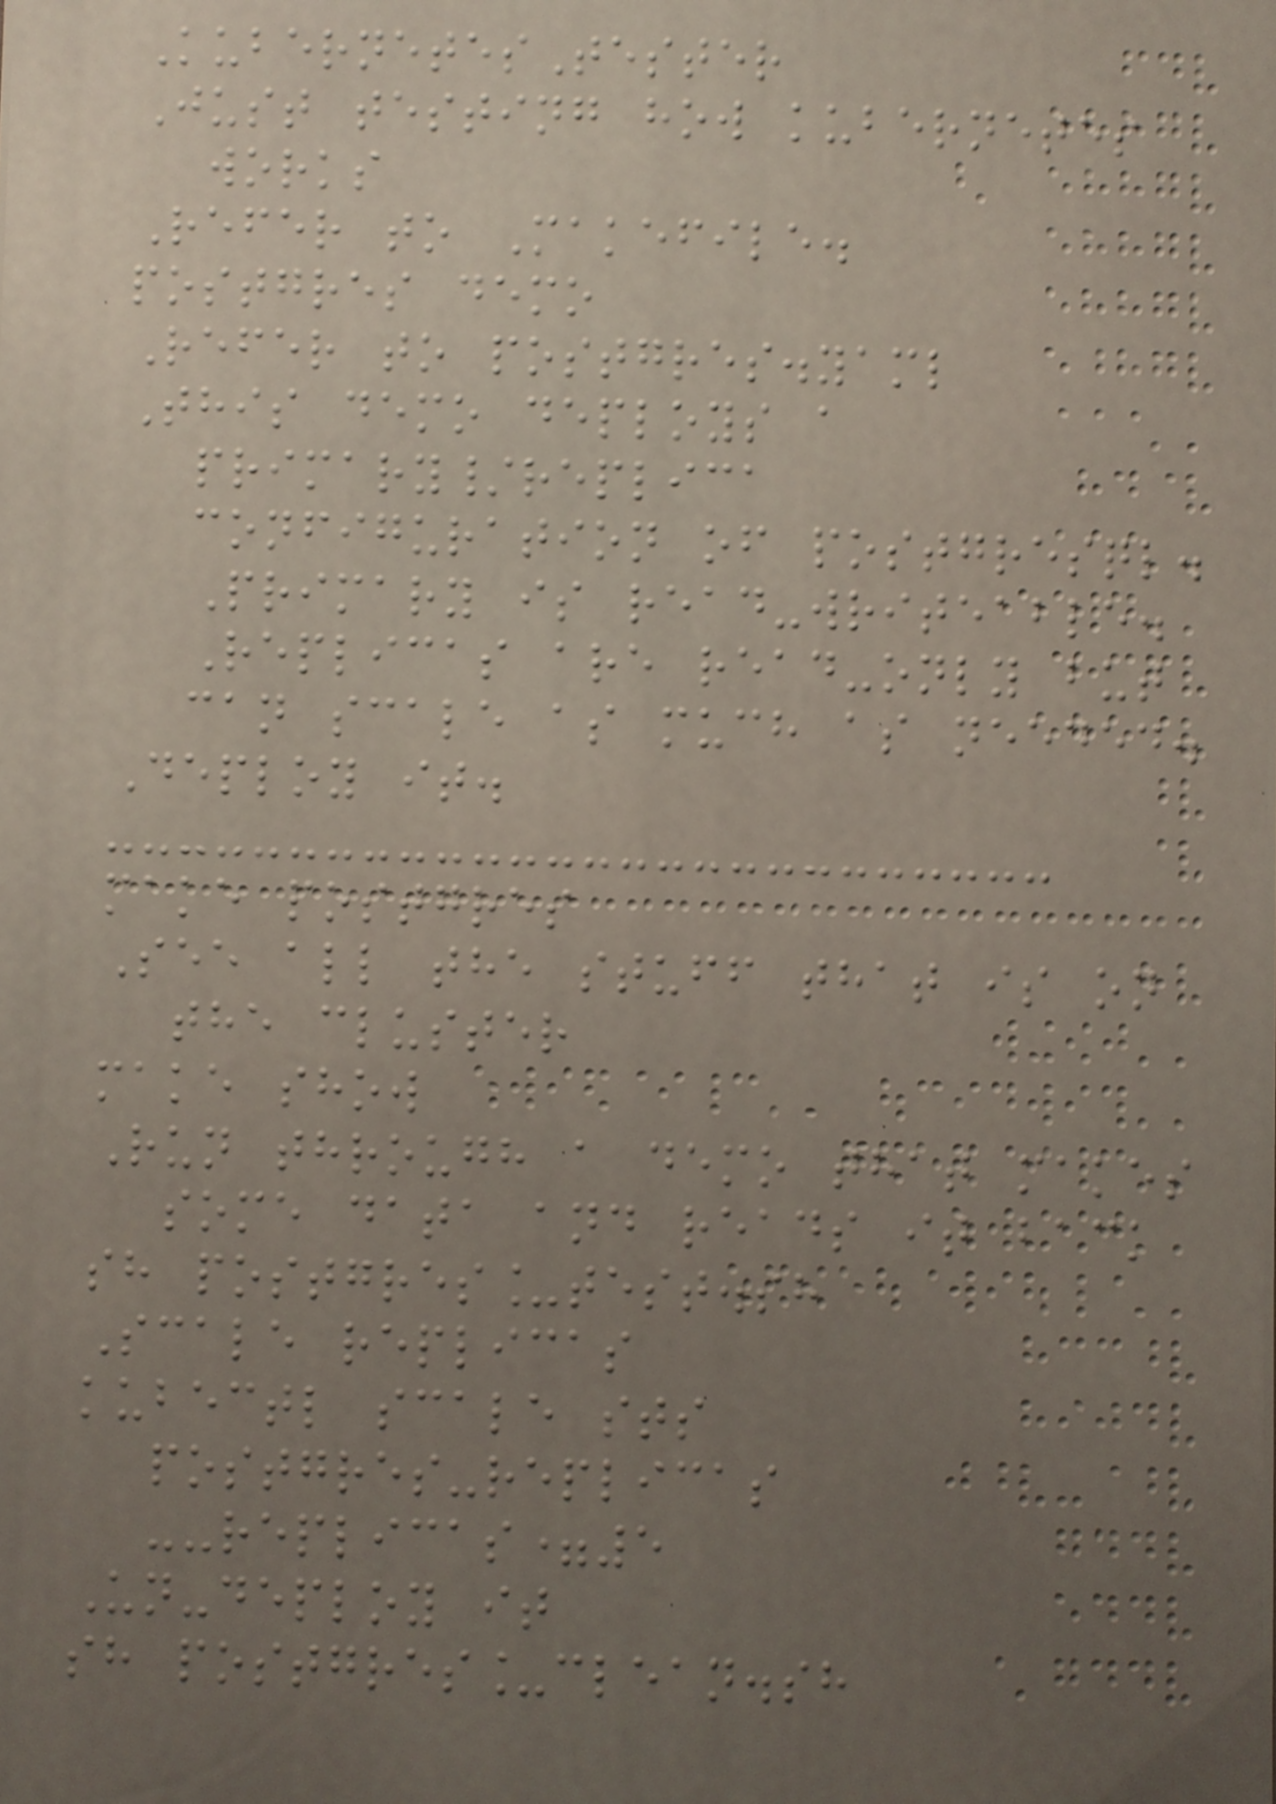KubernetesTester
Just testing how kubernetes
works
Refer to Makefile.
postgres demo
Refer to postgres.yaml
This demo deploys a
primary/replica
configuration of postgresql.
Primary is read-writeable.
Replicas are read-only but
can scale as much as needed.
Deploy it.
make postgres
See all the stuff that is on
the cluster
make show
Run through a demo that makes
some data and reads it back
sh postgres_test.sh
Scale replicas
kubectl scale sts
postgres-replicas
--replicas=5
Un-deploy it
sh postgres_clean.sh
